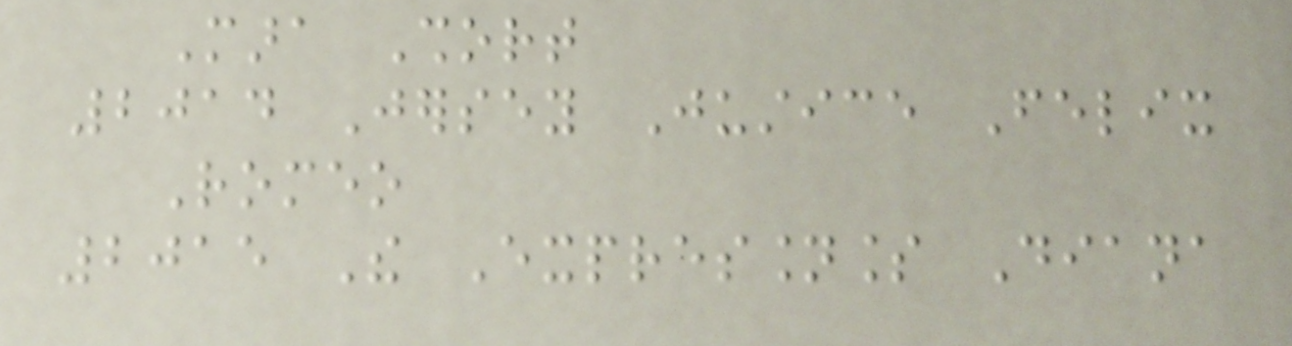Mara Short
2014 Jersey Justice Felix
Romeo
2015 The Expressionless Diana
